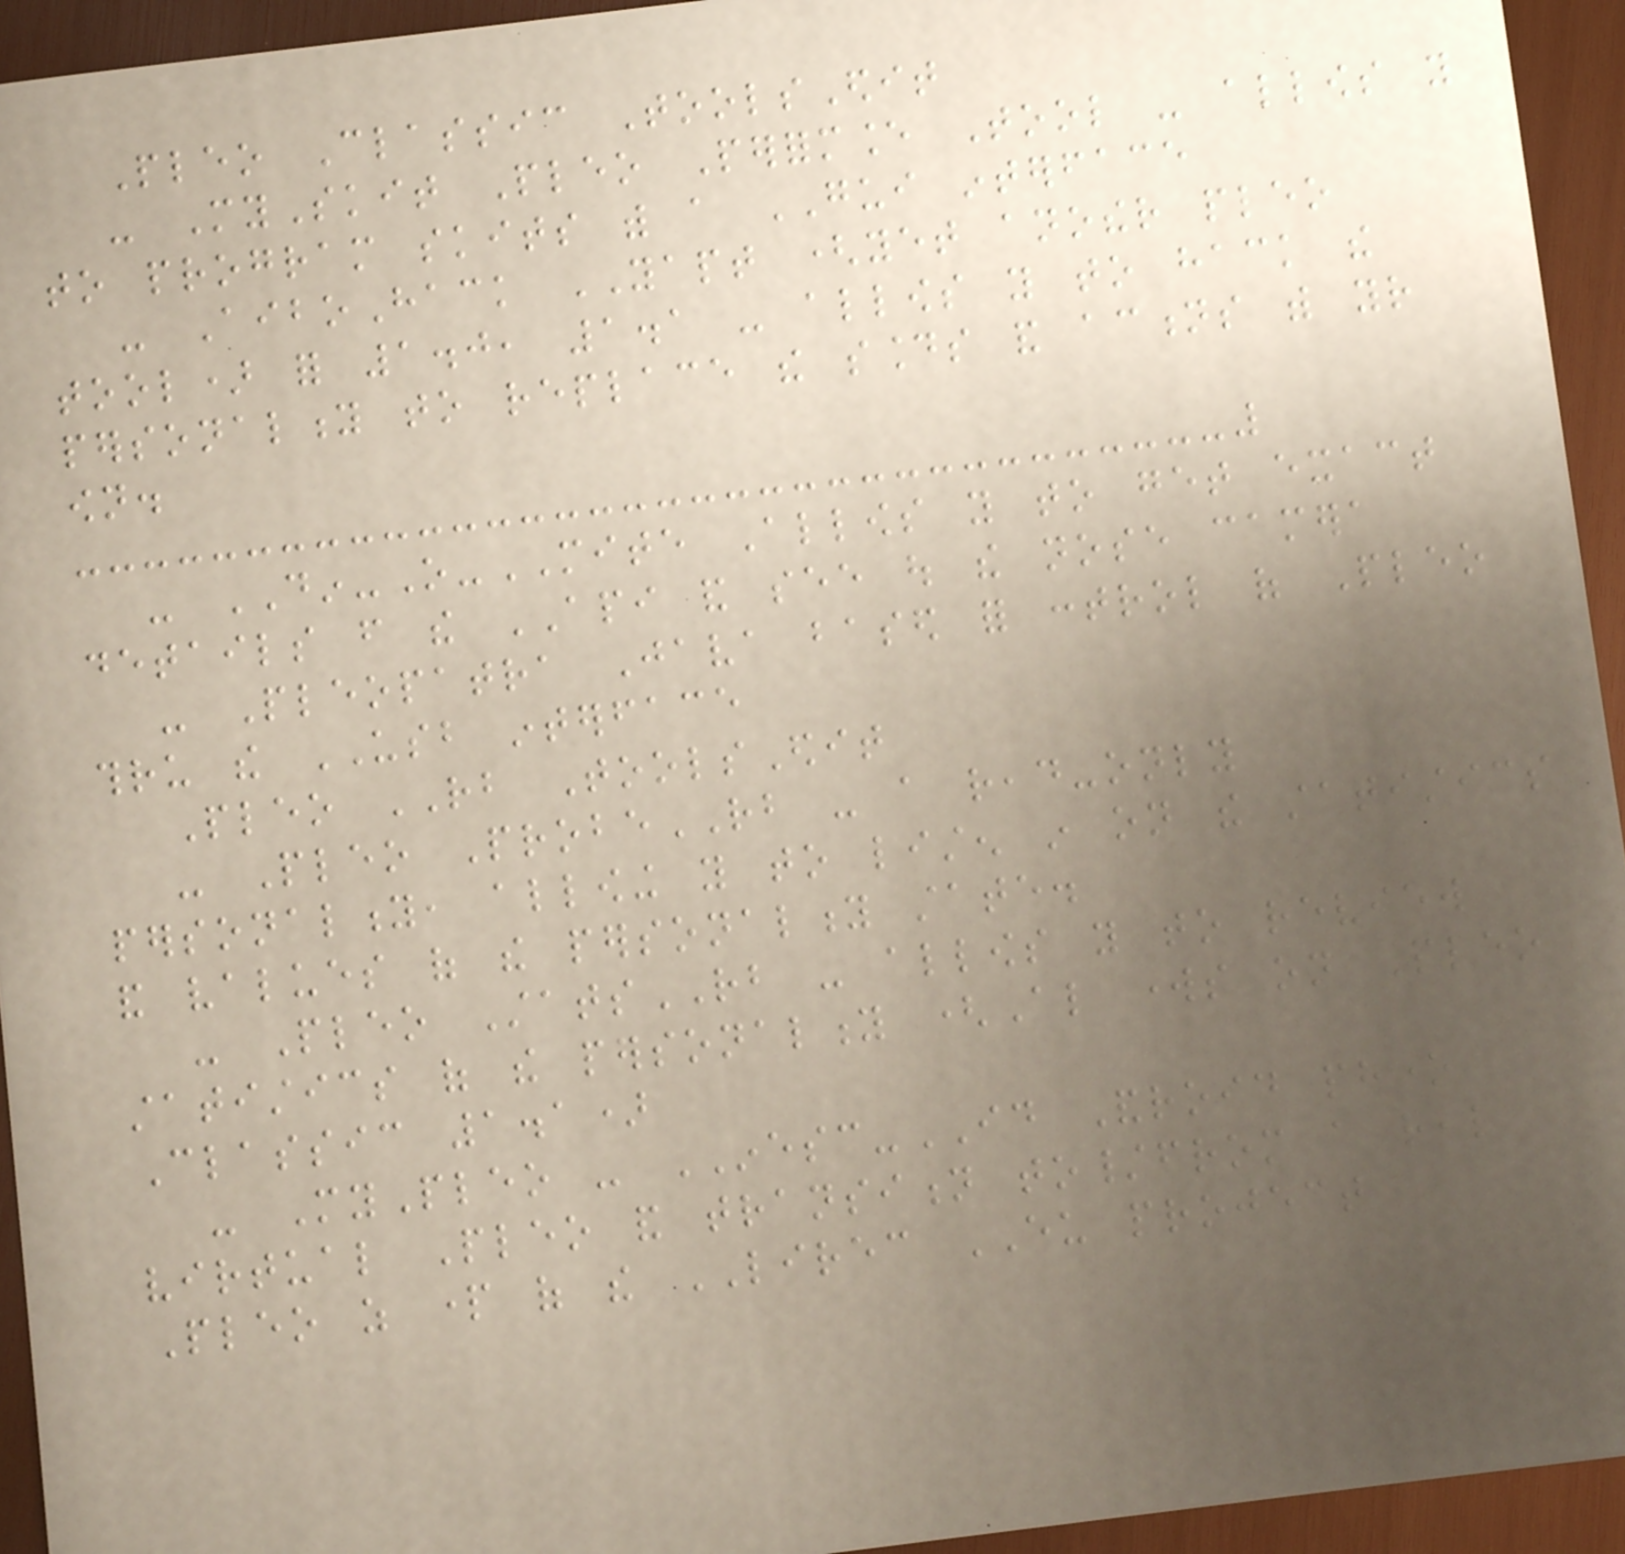Pleo Classic ToolsEdit
- MySkit Pleo Performance Tool - allows you
to program skits with a GUI interface
- AiboHack YAPT (yet another pleo
tool) for 1.0, 1.1 - allows you to hack the
personality to replace the sounds and actions with your
own.
- DIN-O-MITE Allows you to get exact
details from the API and see out the nose camera
- Pleopatra Java based for control of Pleo
thru the USB interface
Pleo RB ToolsEdit
- Pleo ProbeRB - a read-only
personality, allowing you to listen in on the statistics
and values of the personality state.
- Pleo StatsRB - allows you to review
statistics of the personality (Also works on Pleo
Classic 1.1)
- MyPleo - INESC-ID Android phone
virtual Pleo and transition to/from a real
Pleo as part of the LIREC EU project
